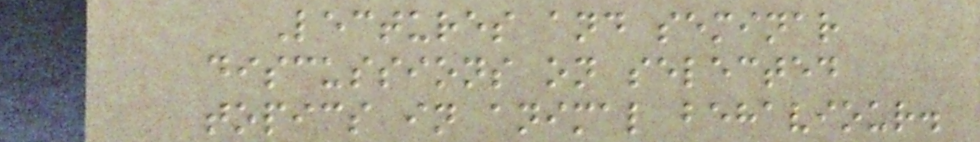Lectures and seminar
discussions on selected
topics in animal behaviour.
